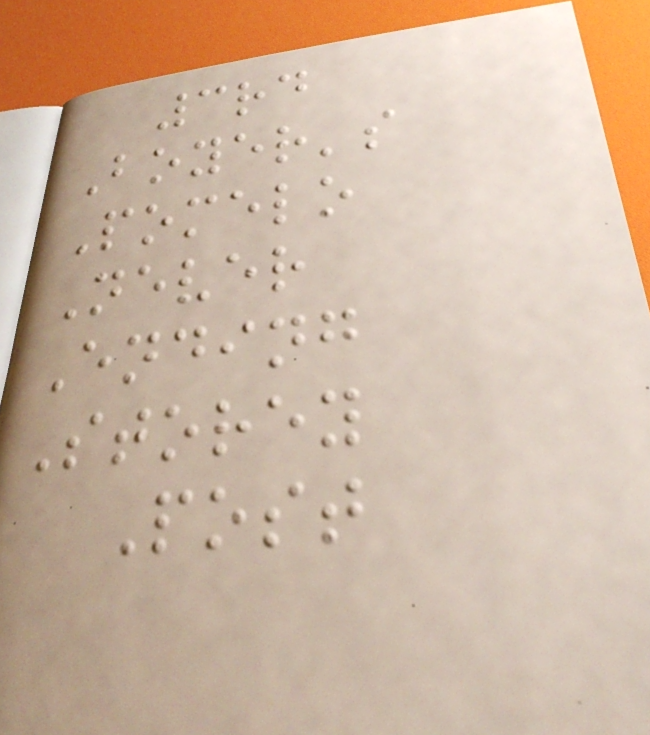3rd
Boyer's
Pomelo
Never
Ending
Storey
Post
